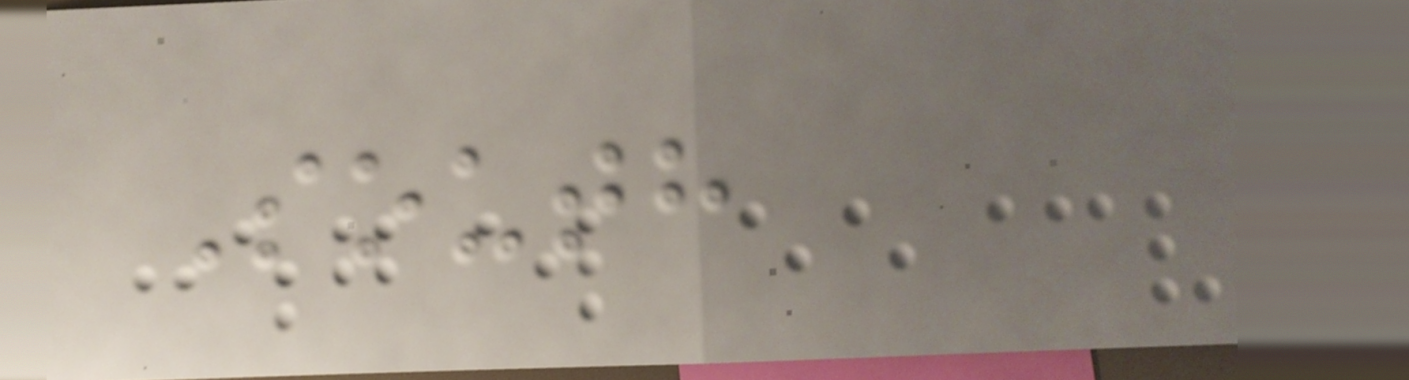South
